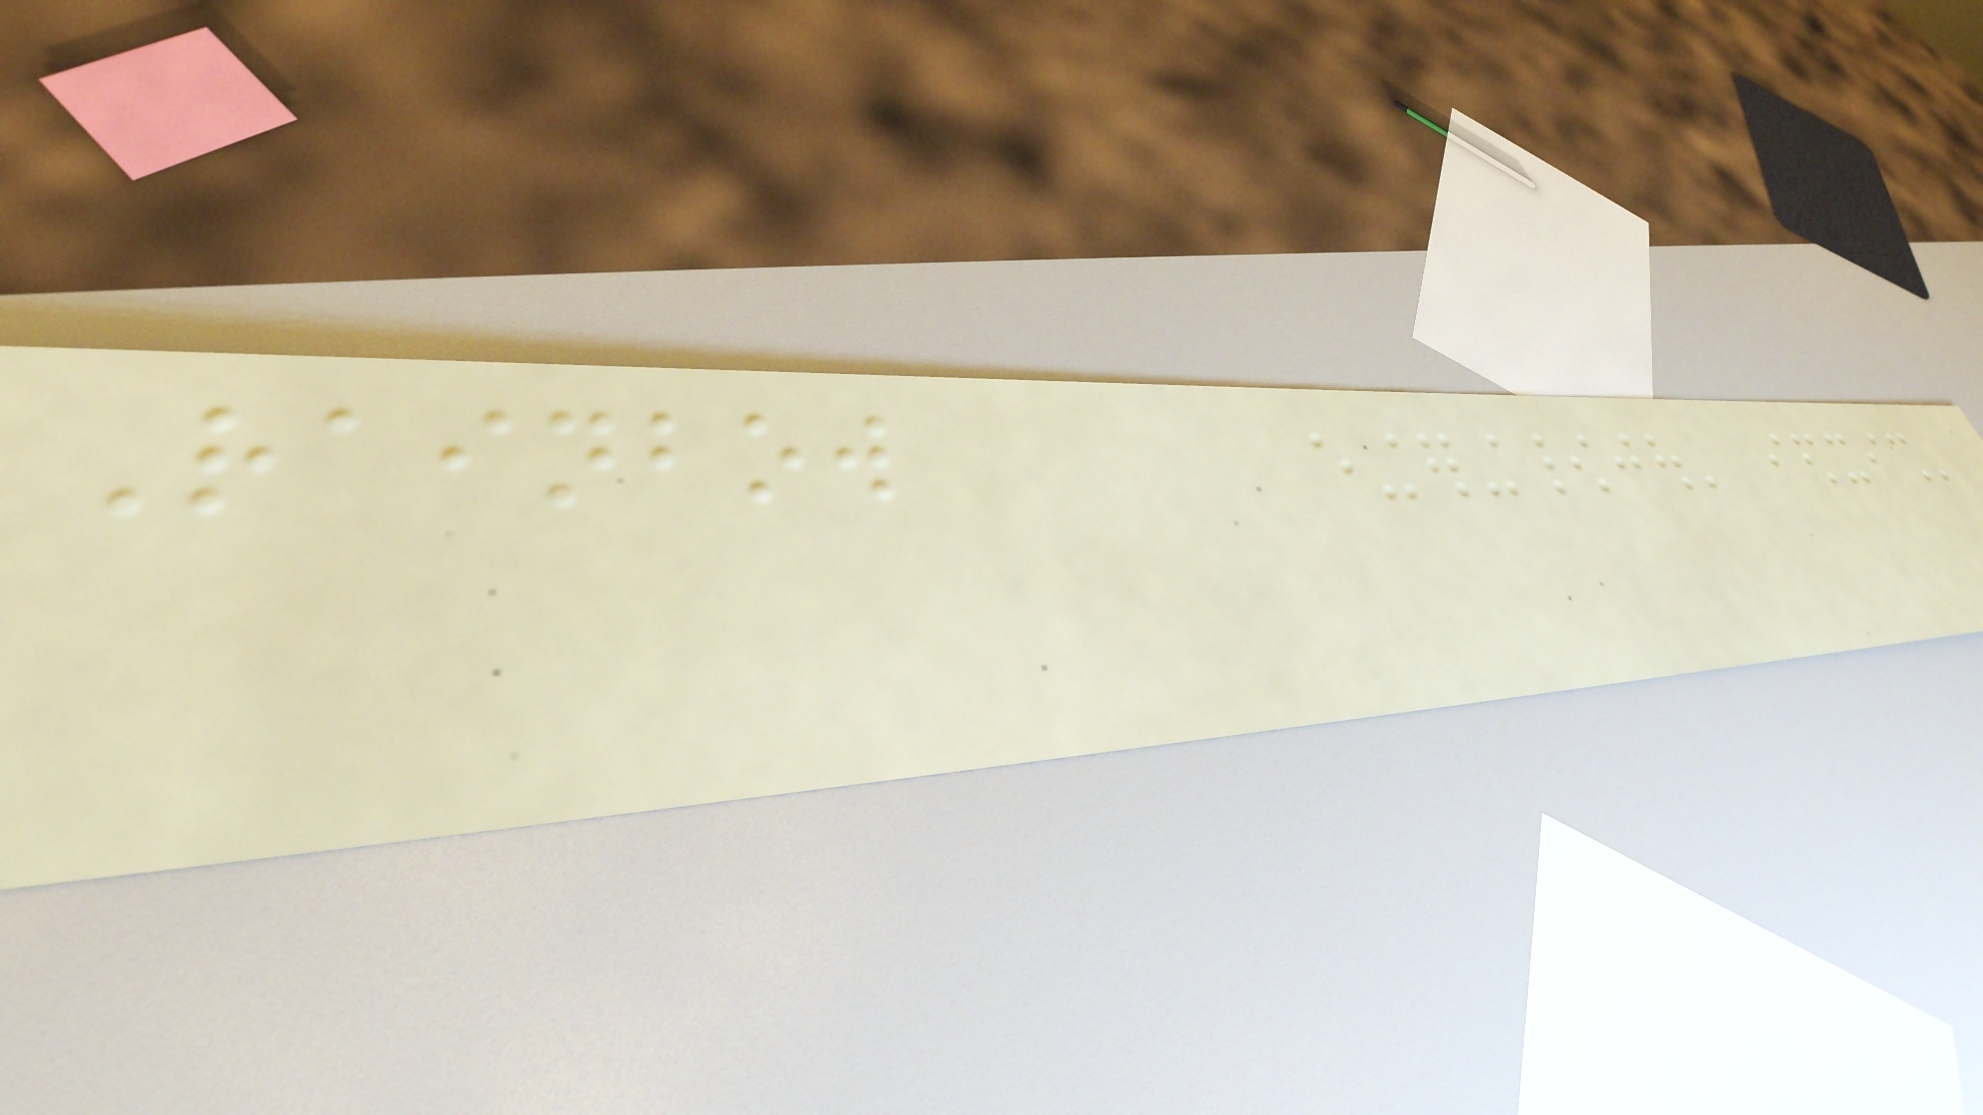Rainbow
